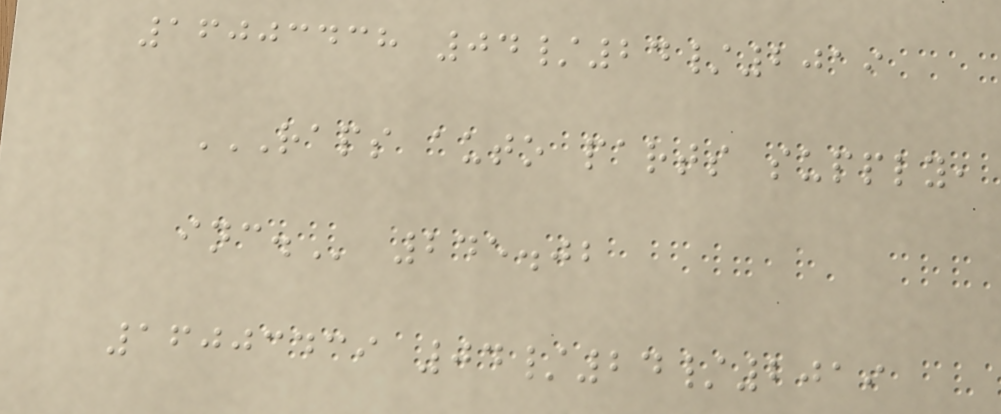16003438 04/24/2019
RAPS AUTO PARTS SUPPLY,
INC. 245.02
16003439 04/24/2019
